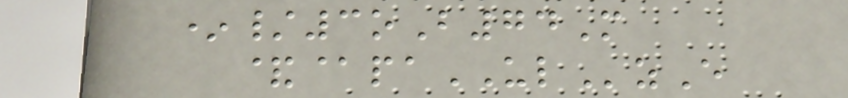*/3oB74M
&@paULzE
